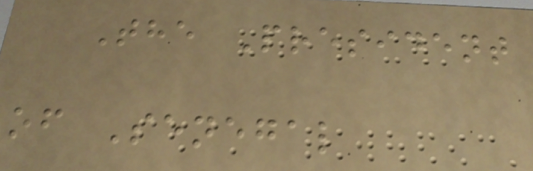The President
of Senegal
